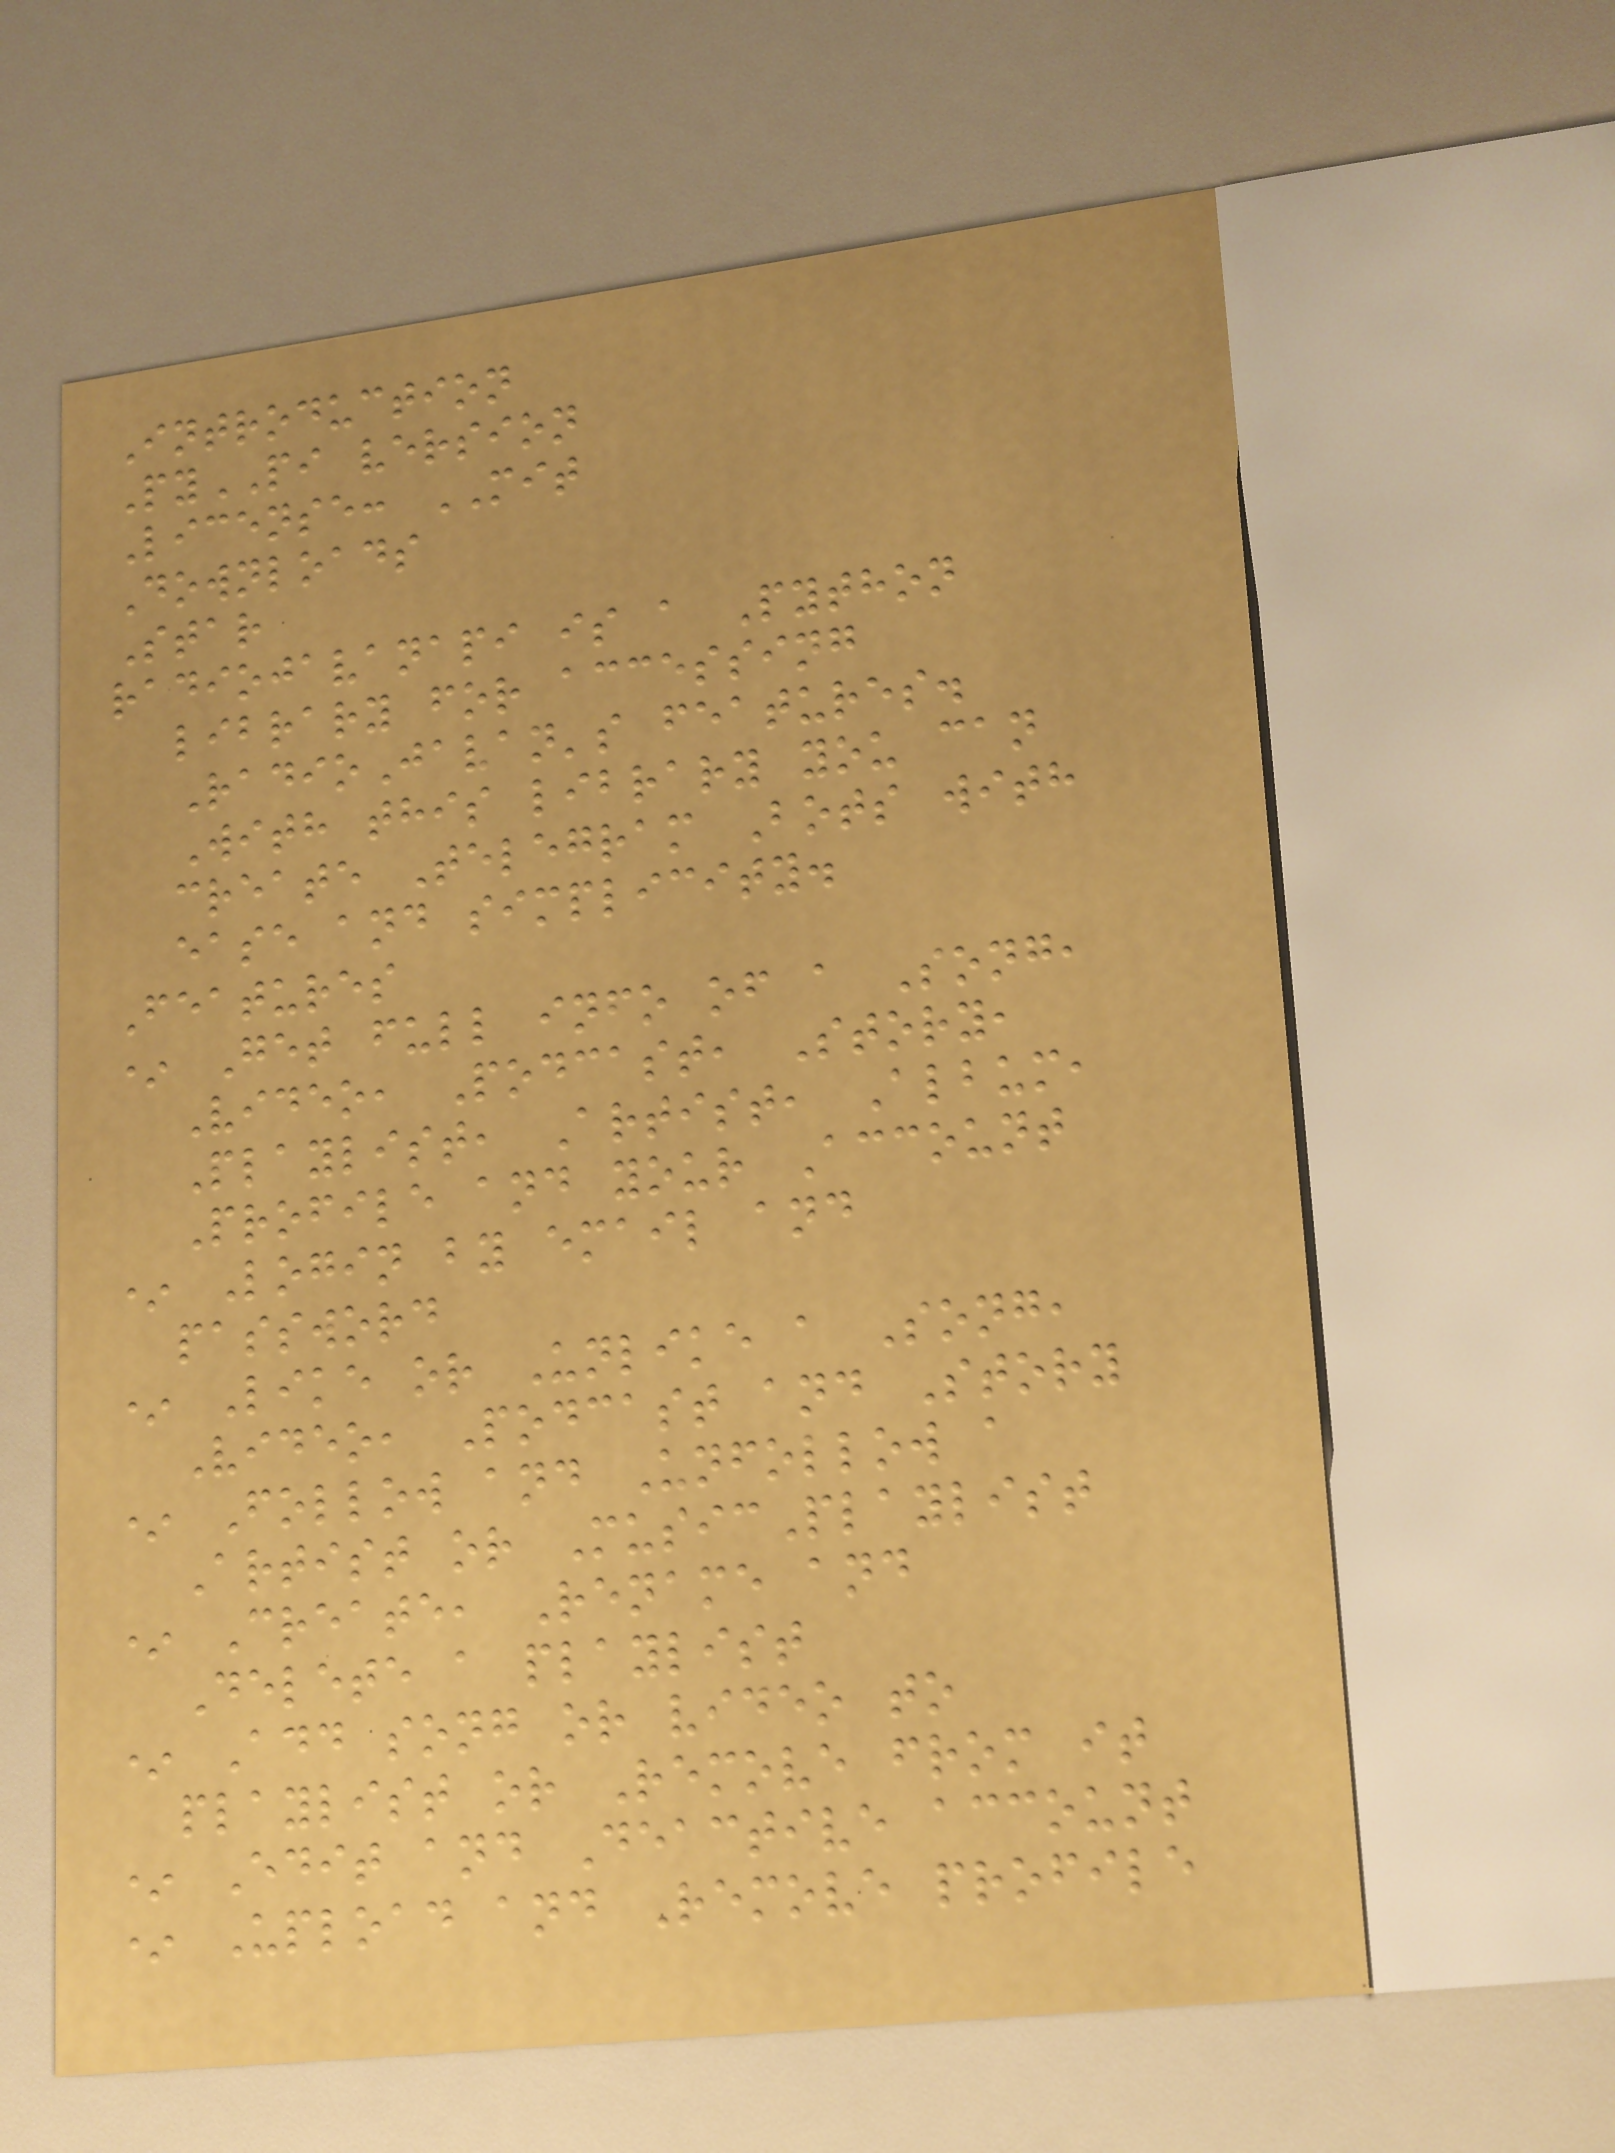Introduction
PyPI version
License: MIT
Downloads
Star
radiojavanapi is a Python
library for accessing
RadioJavan's features.
With this library you can
create Telegram Bots with
ease and simplicity.
Features
* Get full info of a Song,
Video, Podcast, Story,
Playlist, Artist, Album,
Profile and your Account
* Login by email and
password
* Like or Unlike a Song,
Video, Podcast and Story
* Follow and Unfollow a
Artist or MusicPlaylist
* Create, Rename and
Delete a playlist
* Add song or video to
playlist or Remove from it
* Edit and Deactive account
* Upload and Remove profile
